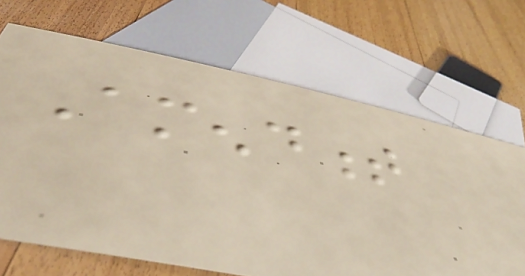Amendment
